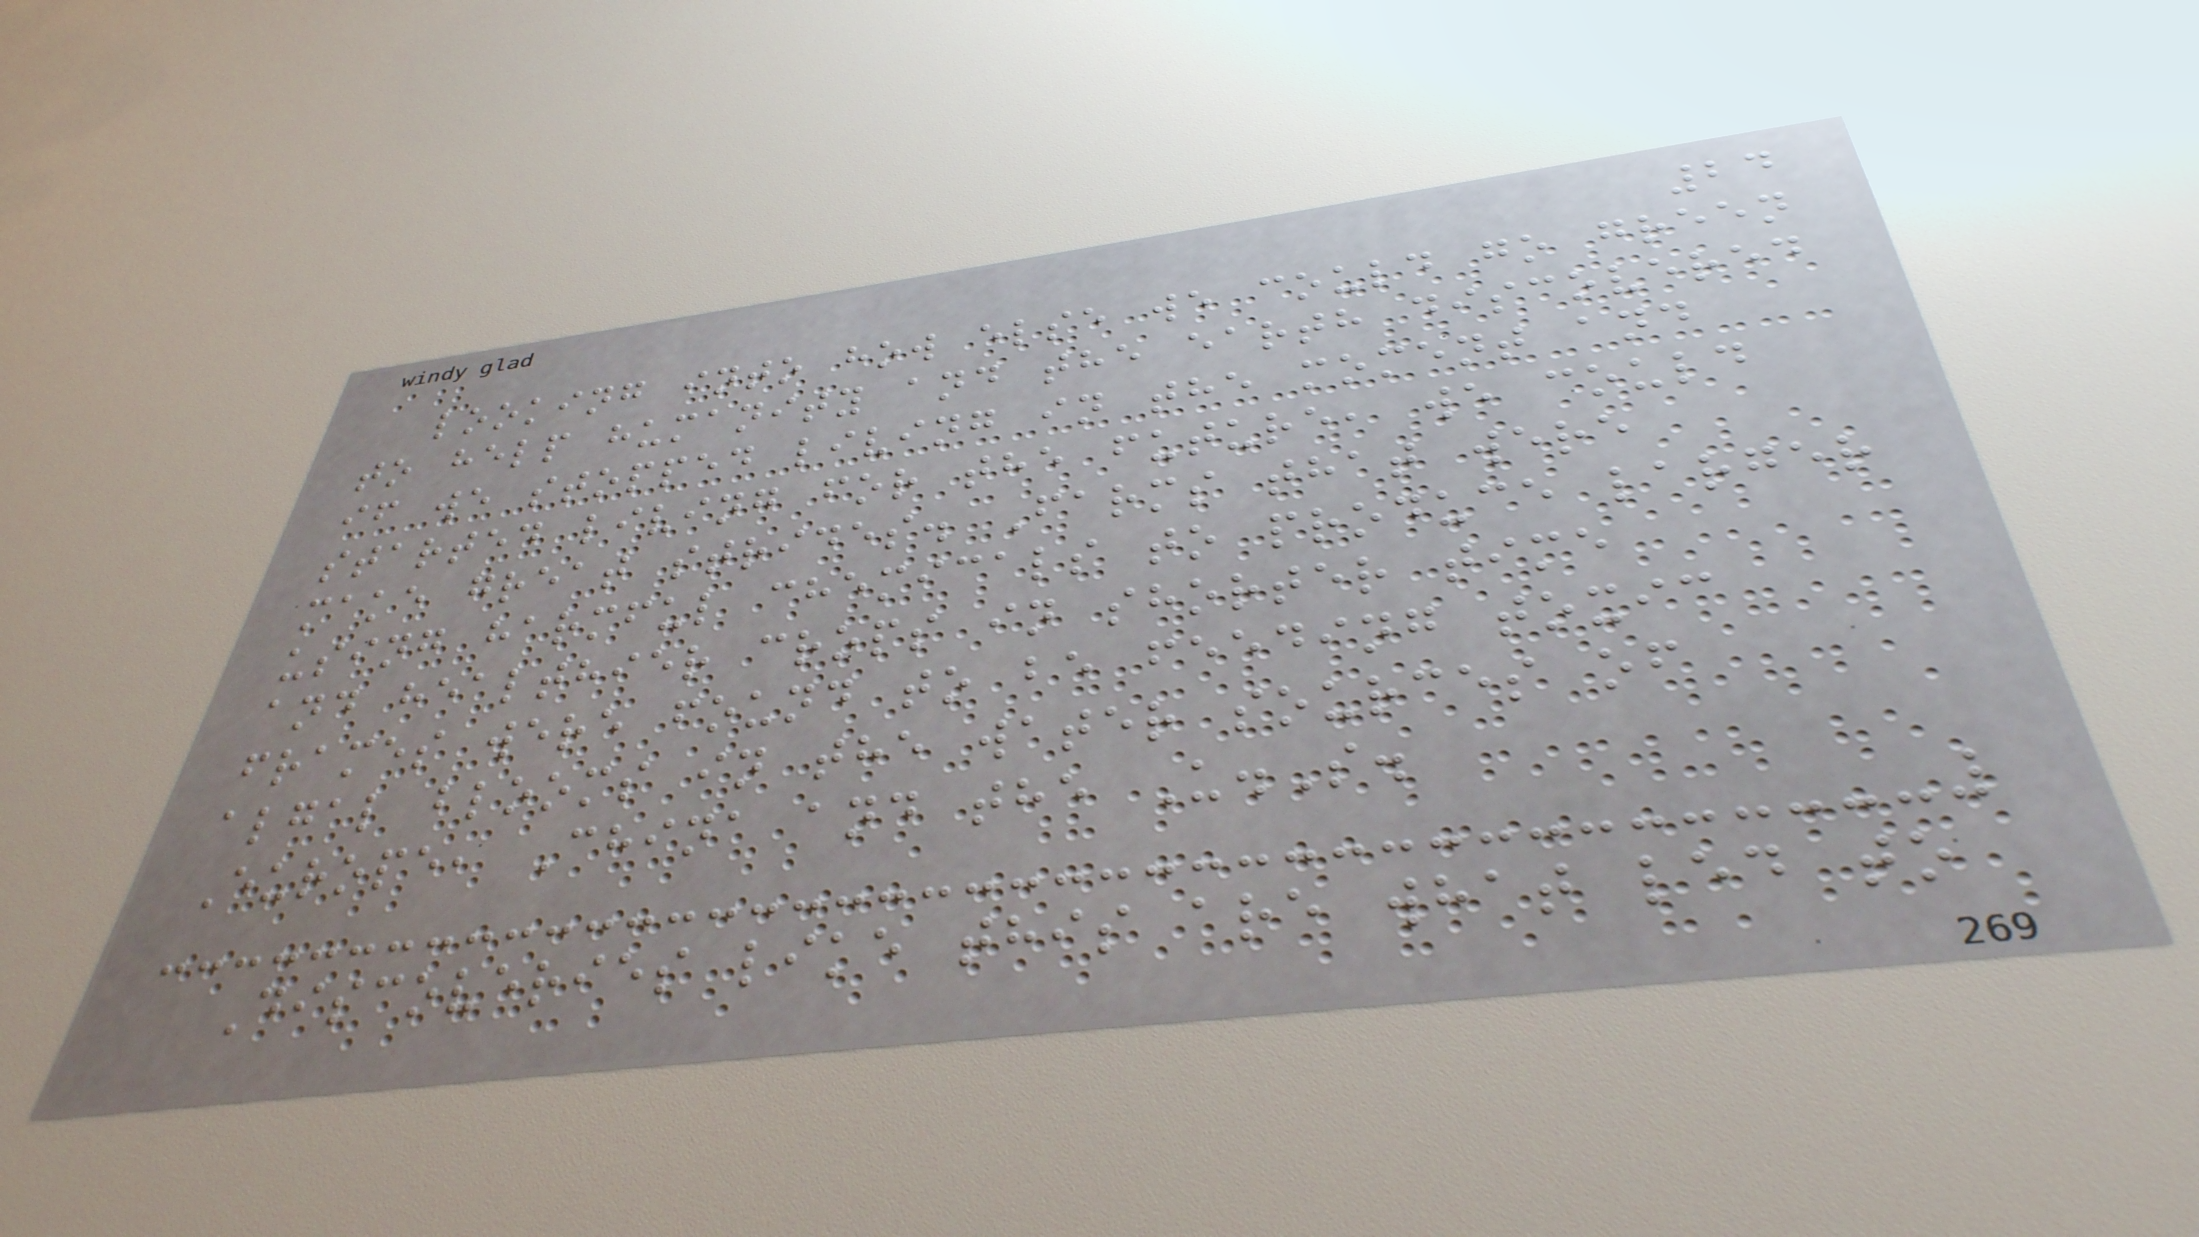24
looking into how else we could go green
to help humanity and the earth discovered
if we stopped living in the moment and
started living for the future, we could
make great strides. Farms that were
using harmful chemicals to produce larger
and healthier crops in shorter time
frames were found to be feeding toxic
algal blooms in the water sources of
Europe, China and the U.S.
Discoveries like this are what led to
